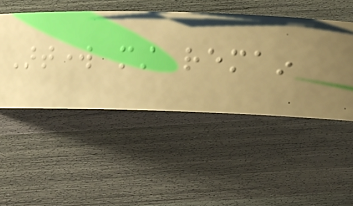Artwork must remain
